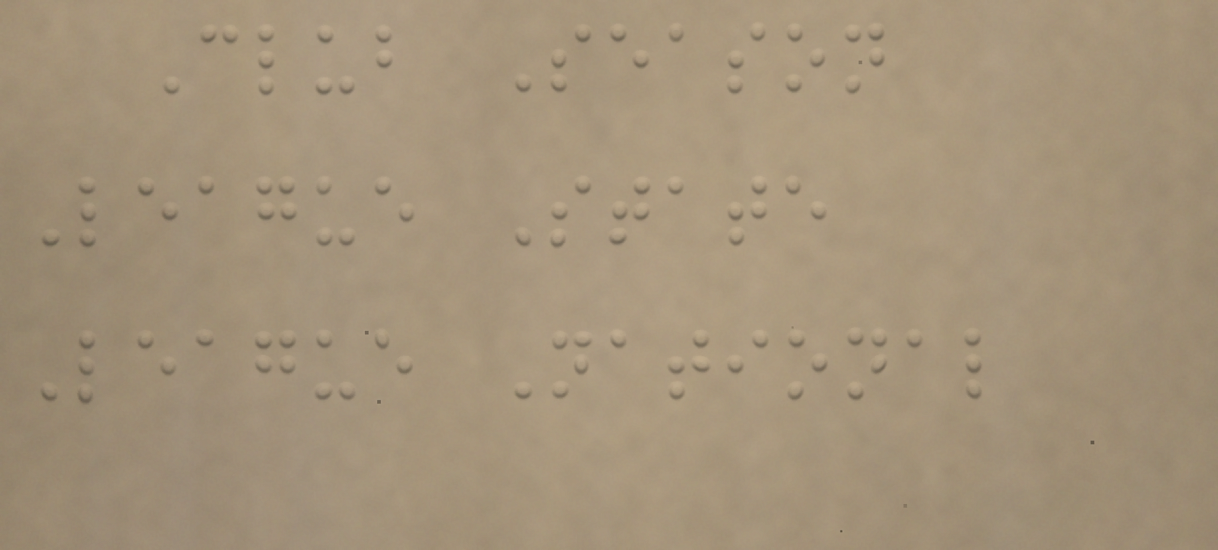Club Season
League State
League National
